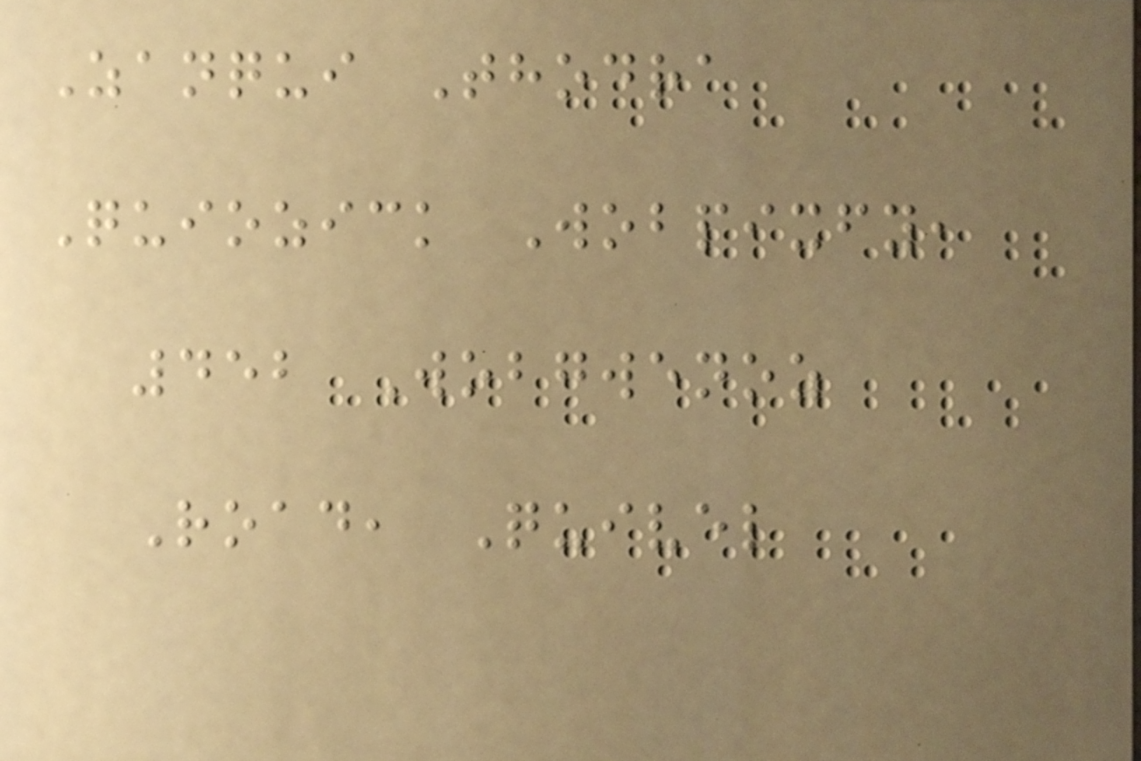Zanqui Thodra
Quiozick Wobpixfy,
452 Wobgwenoz
Road, Quivel
